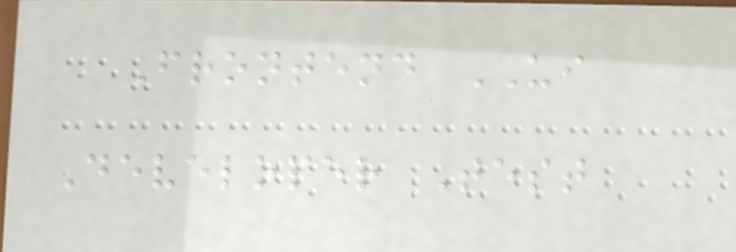Frontend UI
Developer Test
